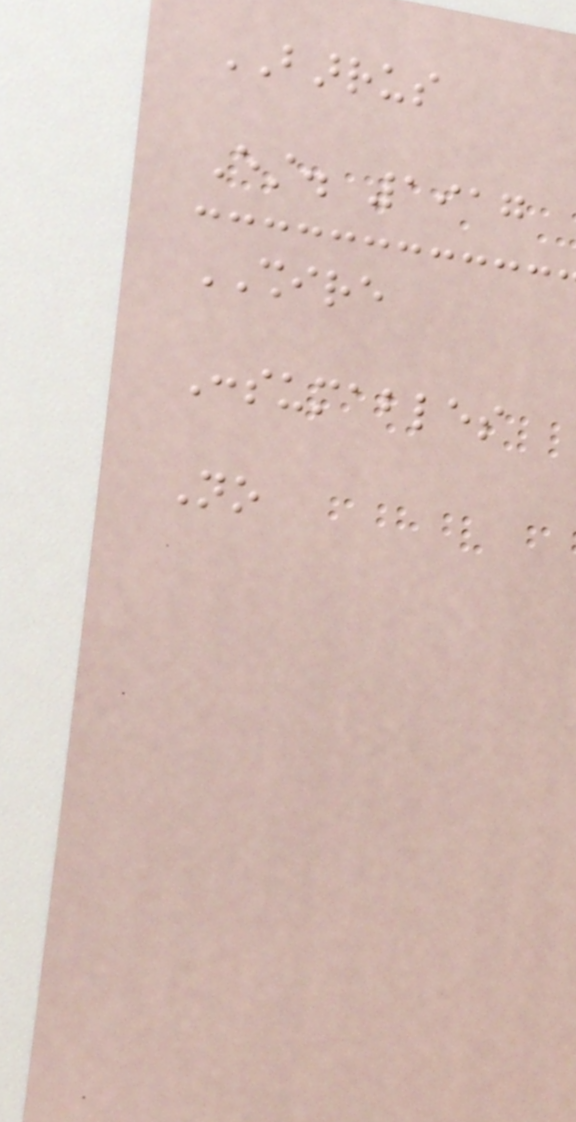BARRUS
Est. 1917
SHIRE
Consumables
No
